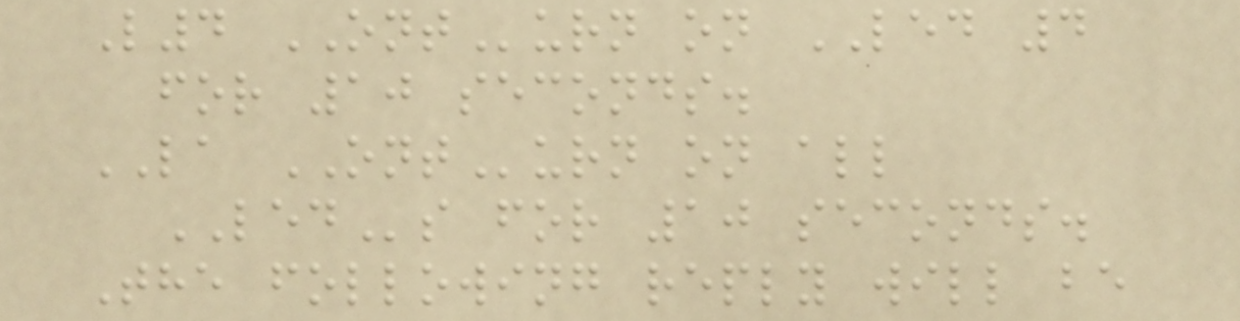L4 ONTurn on LED 4
for 10 seconds.
LA ONTurn on all
LEDs for 10 seconds.
The following reply will be
